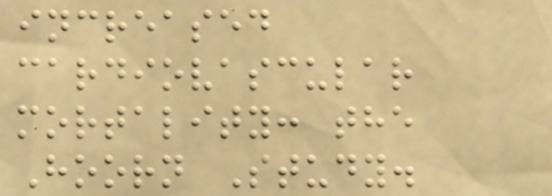increased
cardiovascular
mortality: the
Hoorn Study.
